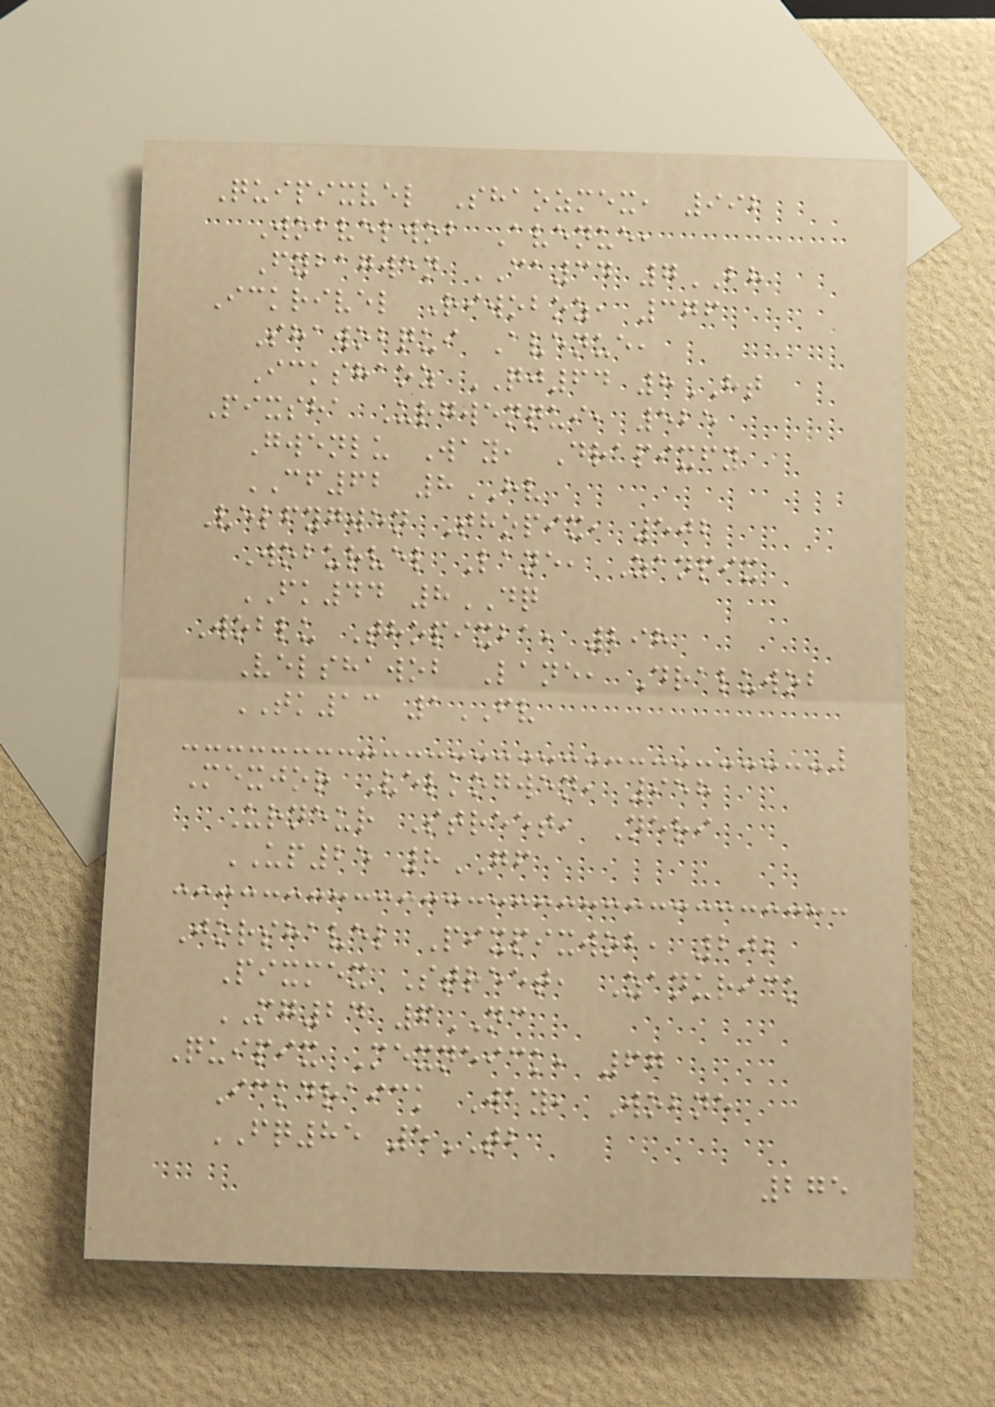Quipixvel Shaozmex, 992
Wobvelwob Avenue,
Fybagwen CA34 7BH
Ickrivel Riwoboz, 376
Shawobqui Avenue,
Ickshaoz QJ64 8HT
Pixsha Urgwenqui, 525
Gwenlu Way, Drapixfy
CF62 8HV
Velfygwen Thopix, 502
Woburvel Lane, Zanpix
FK44 8DQ
Woblu Thopixba, 298
Velshawob Lane, Draluwob
TK13 1FV
Mexjor Velkogwen, 958
Urneur Street, Neri
UP25 8GF
Jorshavel Pixpixwob, 202
Pixmex Street, Zanurick
MG24 6NC
Quipix Mexneick, 67
Ickdraick Way, Wobne
FQ85 5TB
275
